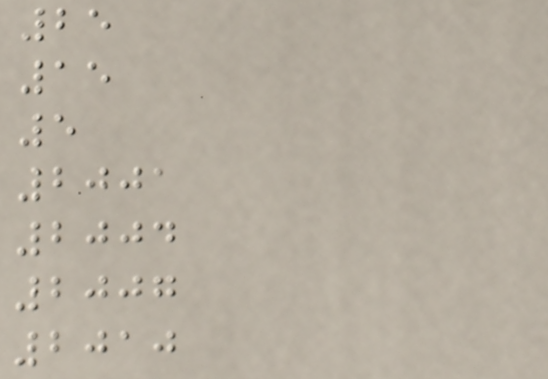25
15
5
2001
2004
2007
2010
